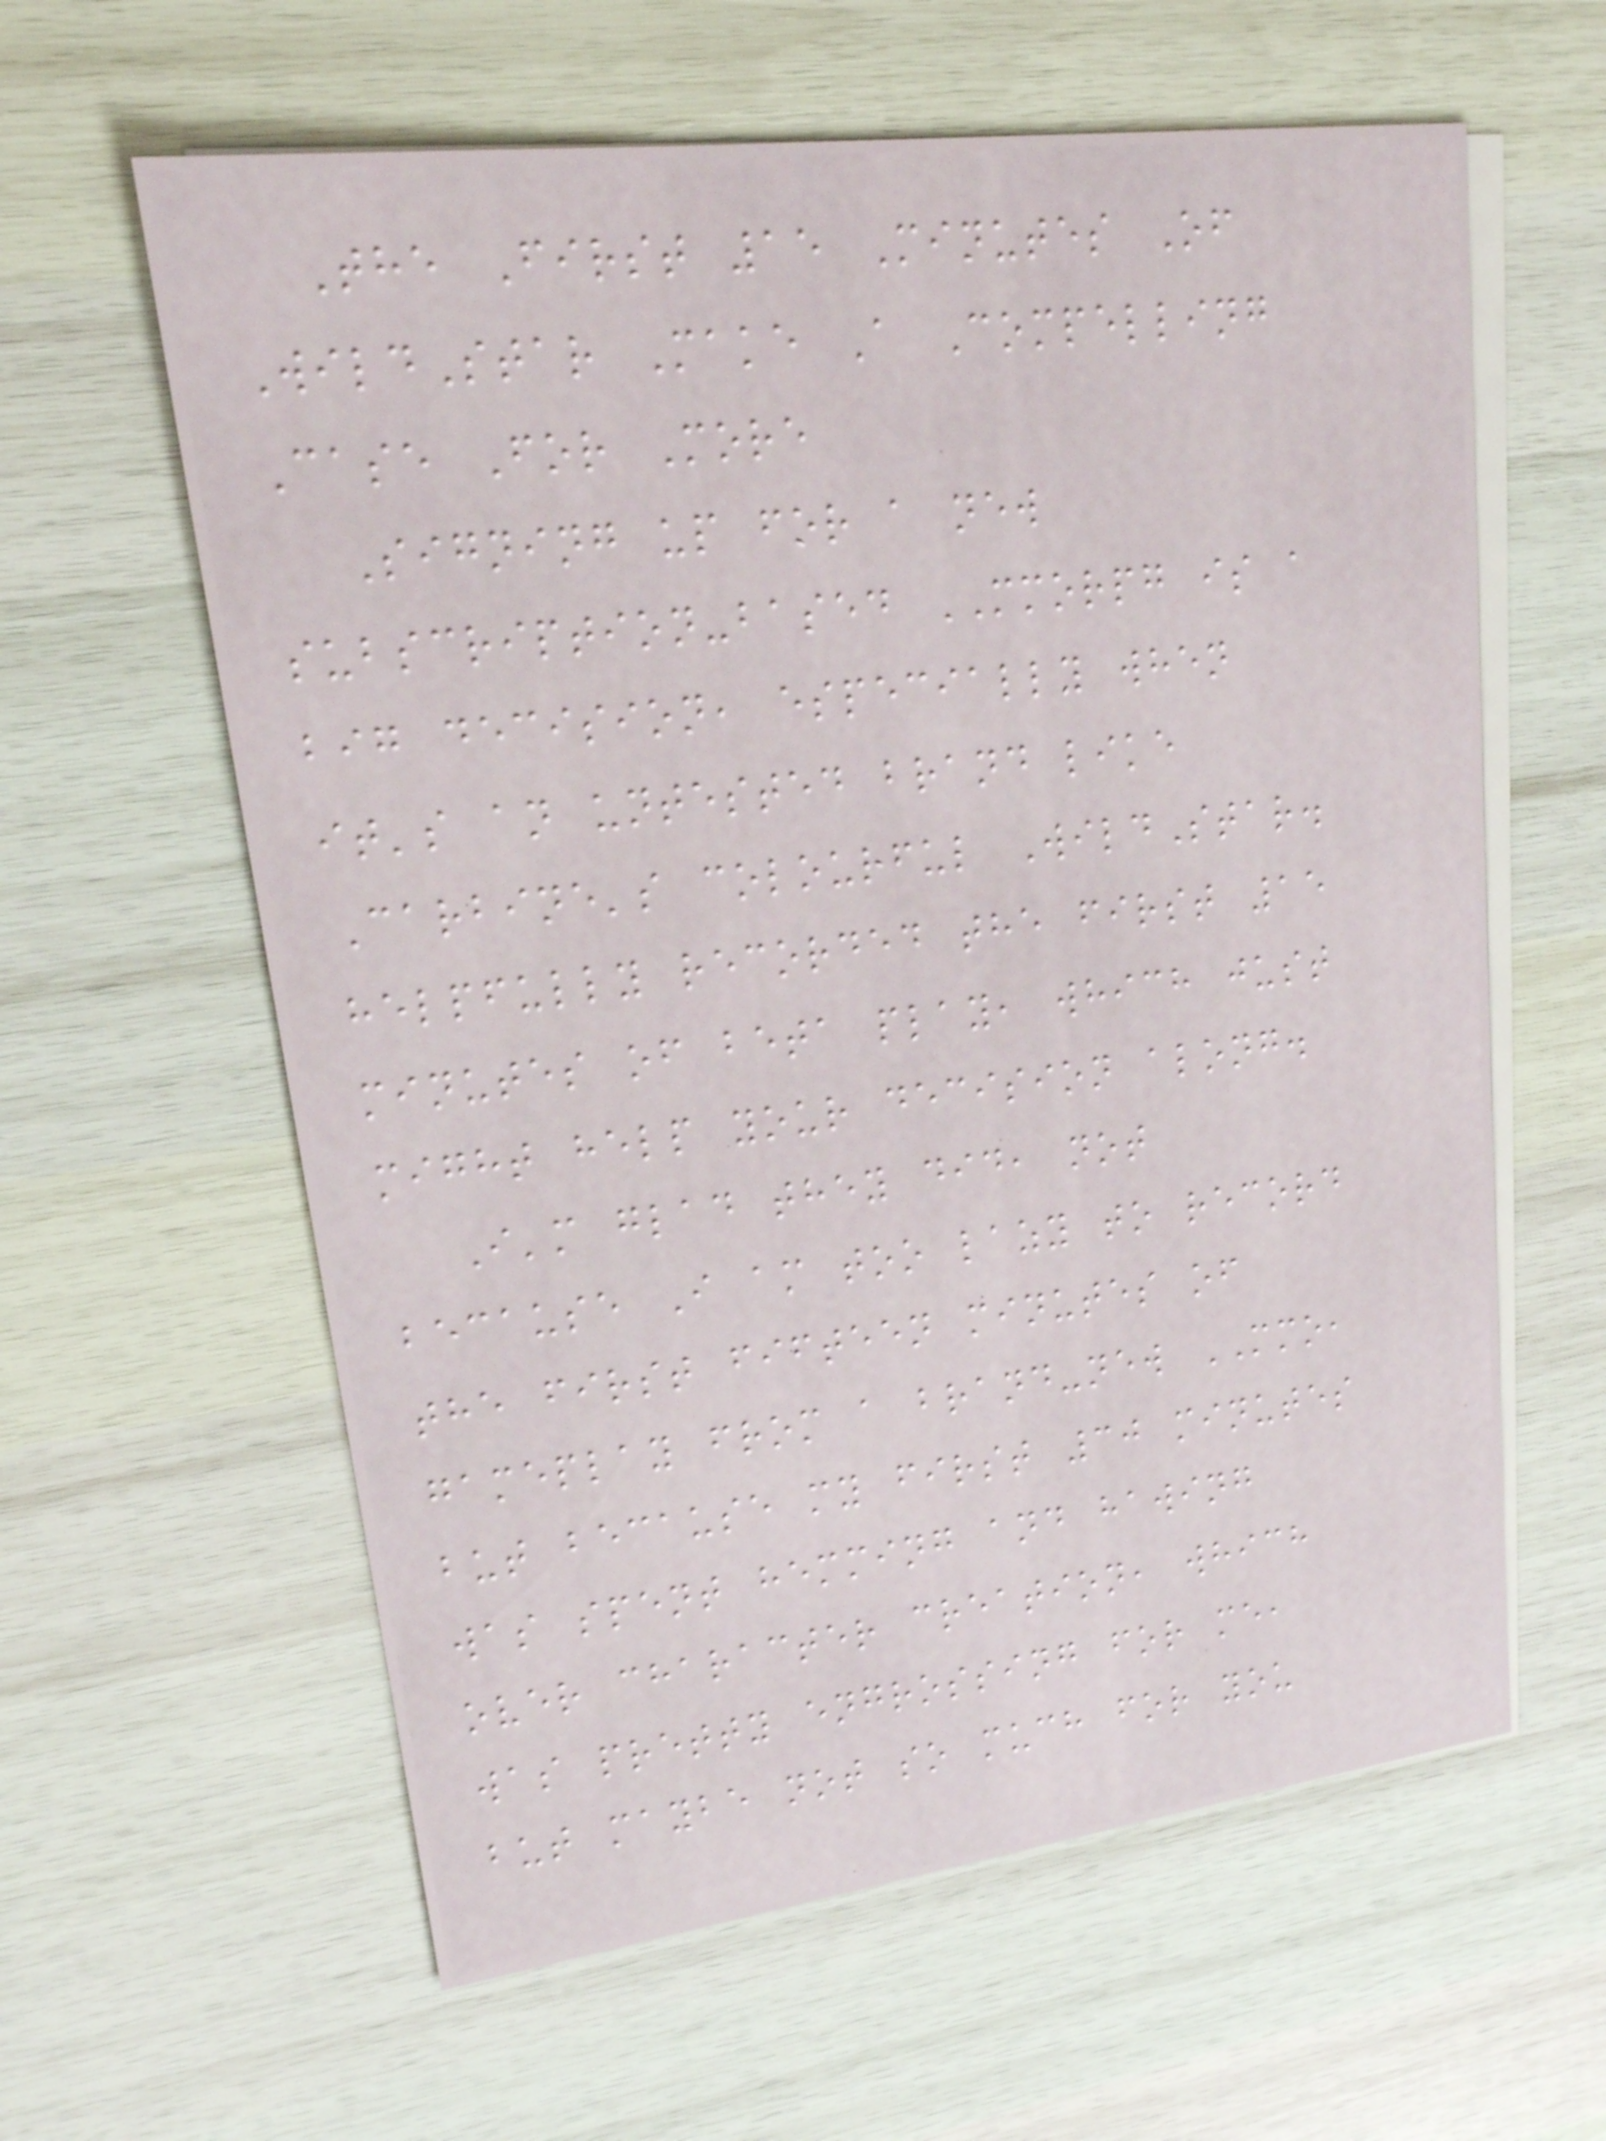The First 15 Minutes Of
WildStar Make A Compelling
Case For More
Signing up for a new
subscription-based MMORPG is a
big decision, especially when
it's an untested brand like
Carbine's colourful WildStar.
helpfully recorded the first 15
minutes of beta play, which just
might help your decision along.
I'm glad they did, not
because I am too lazy to record
the first fifteen minutes of
gameplay from a brand-new MMO,
but because my first 30 minutes
was spent hemming and hawing
over character creation, which
was pretty engrossing for me,
but maybe not so much for you
